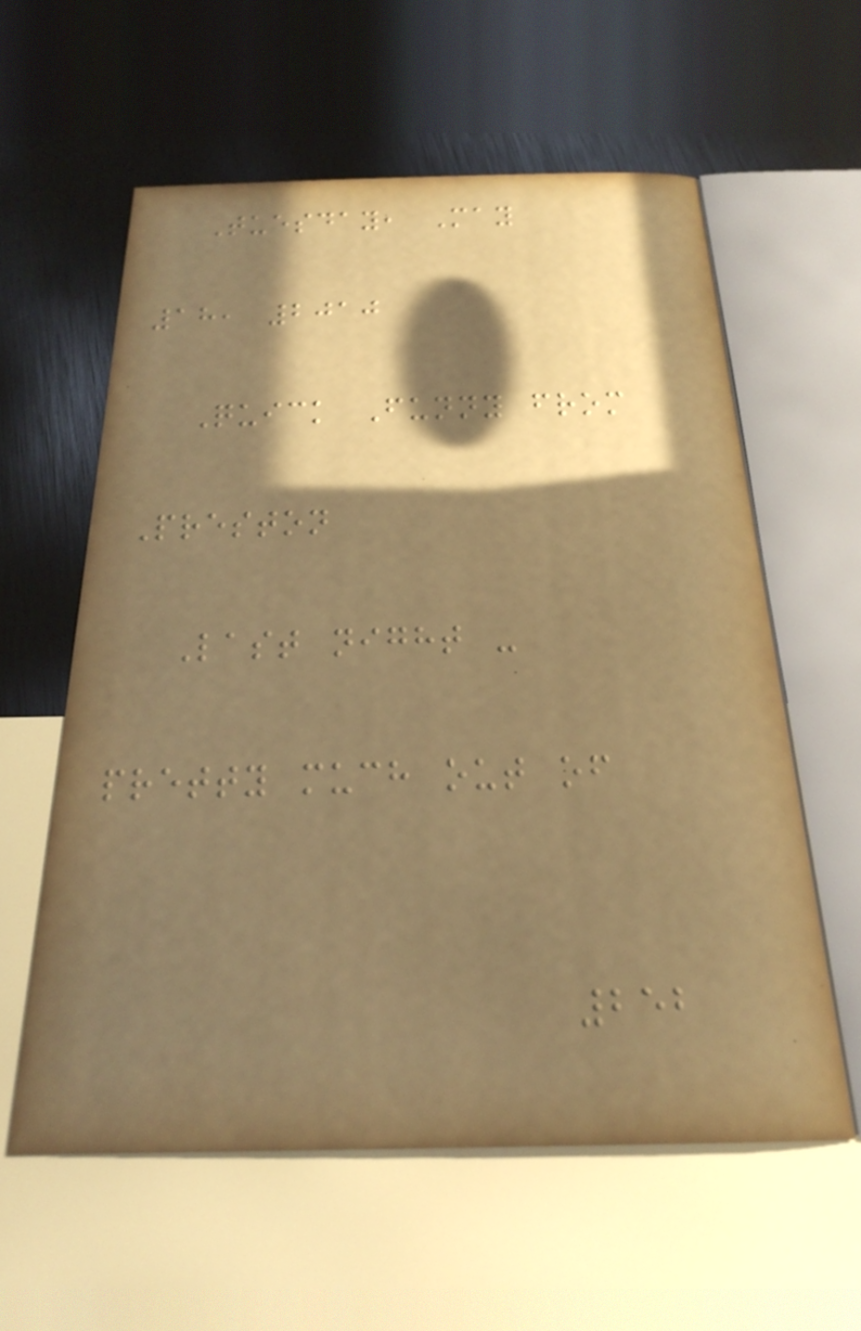Tuesday, May
18, 2010
Quick Funny from
Preston
Last night -
pretty much out of
252
